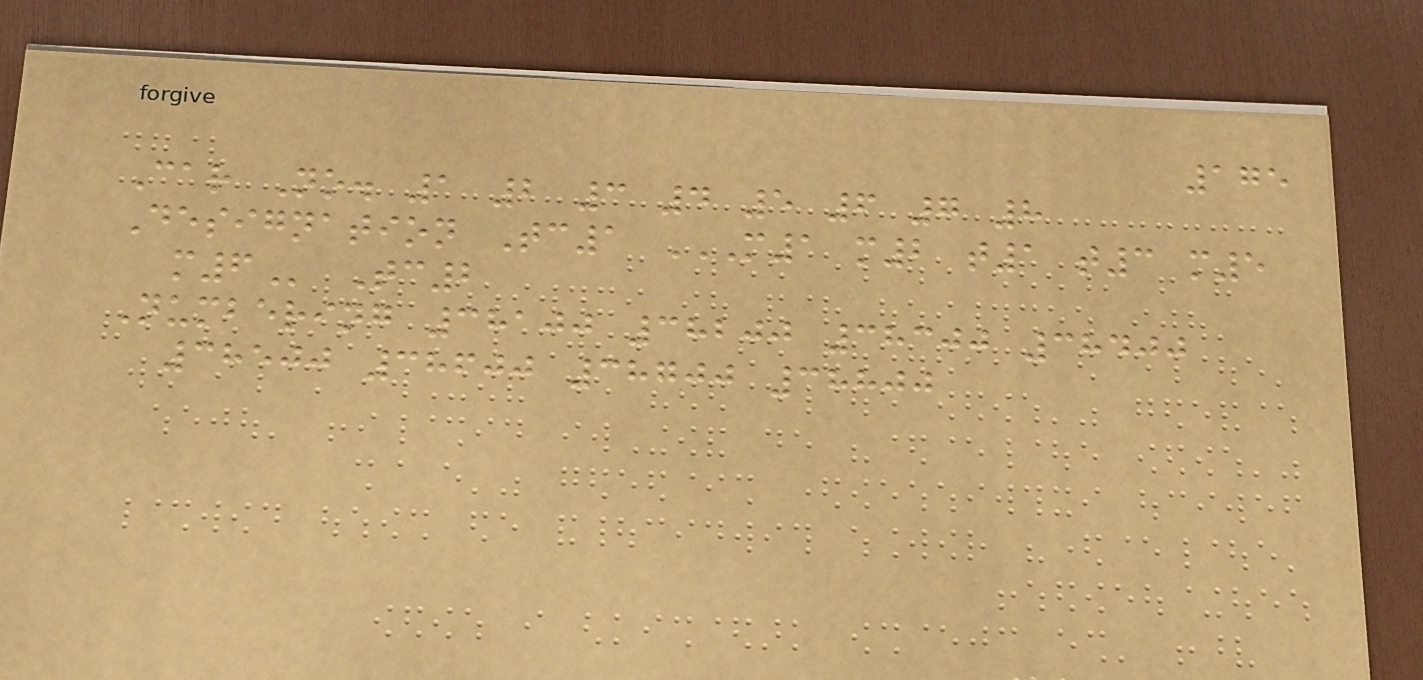175
Car No. 1 2 3 4 5 6 7 8
Designation Tc1 M1 M2 T1 T3 M5
M6 Tc2
Numbering 38100 38200 38300 38400
38500 38600 38700 38800
